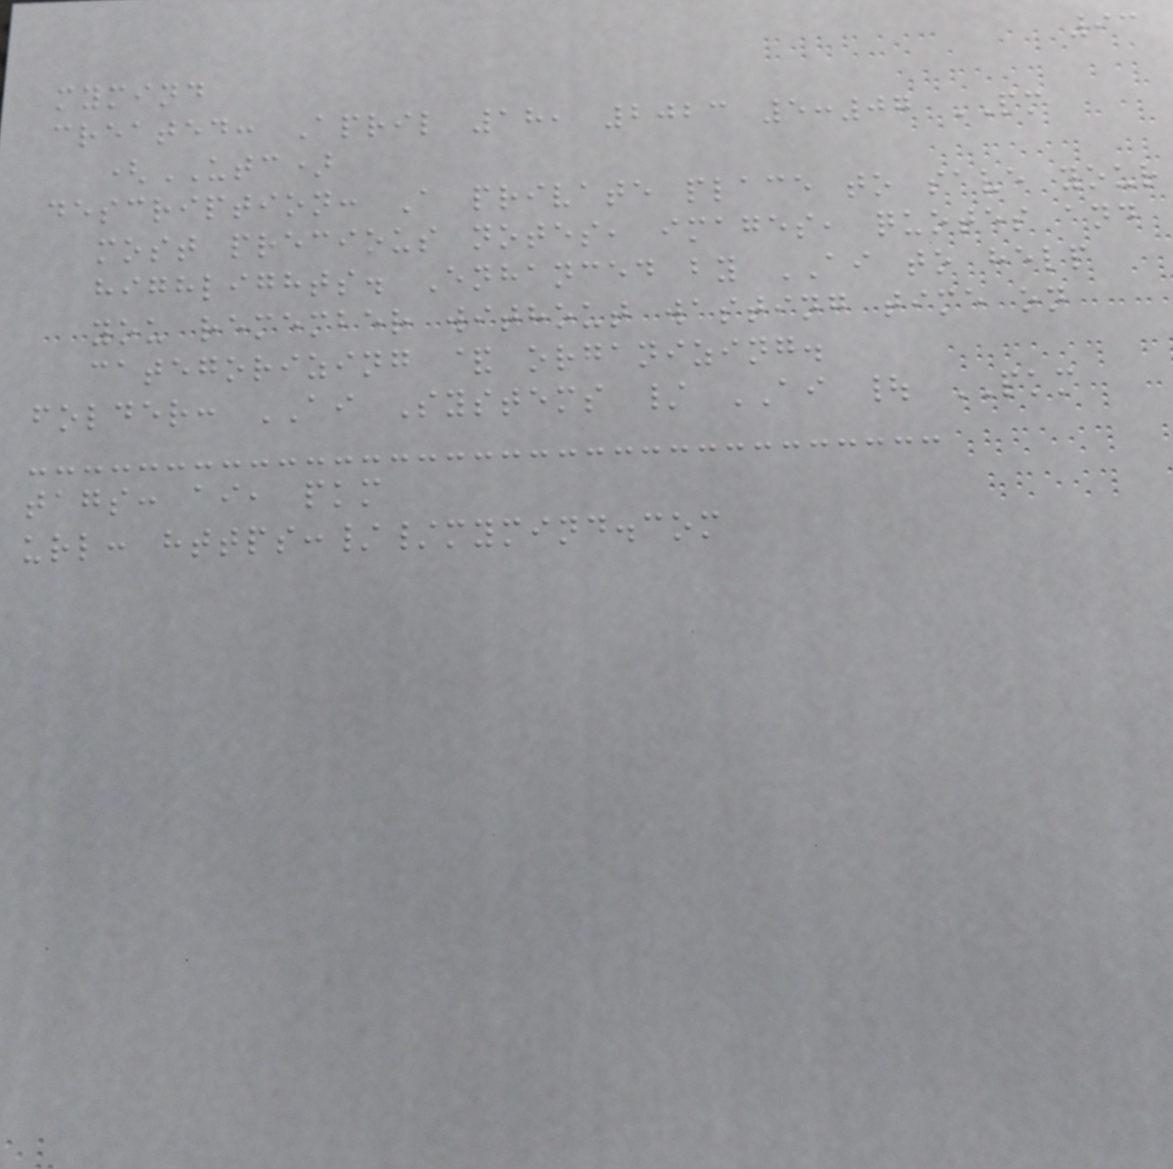93
mymind
created: April 18, 2023 5:07 PM
(UTC)
description: A private place to save your
most precious notes, images, quotes and
highlights. Enhanced by AI to help
you remember without wasting time on
categorizing & organizing.
folder: AI Systems / AI | PKM
tags: ai, pkm
url: https://mymind.com
